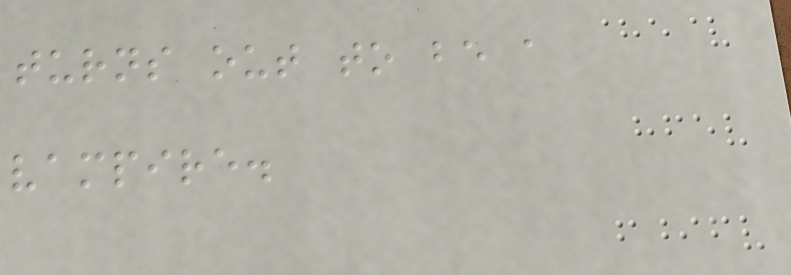turns out to be a
vampire.
